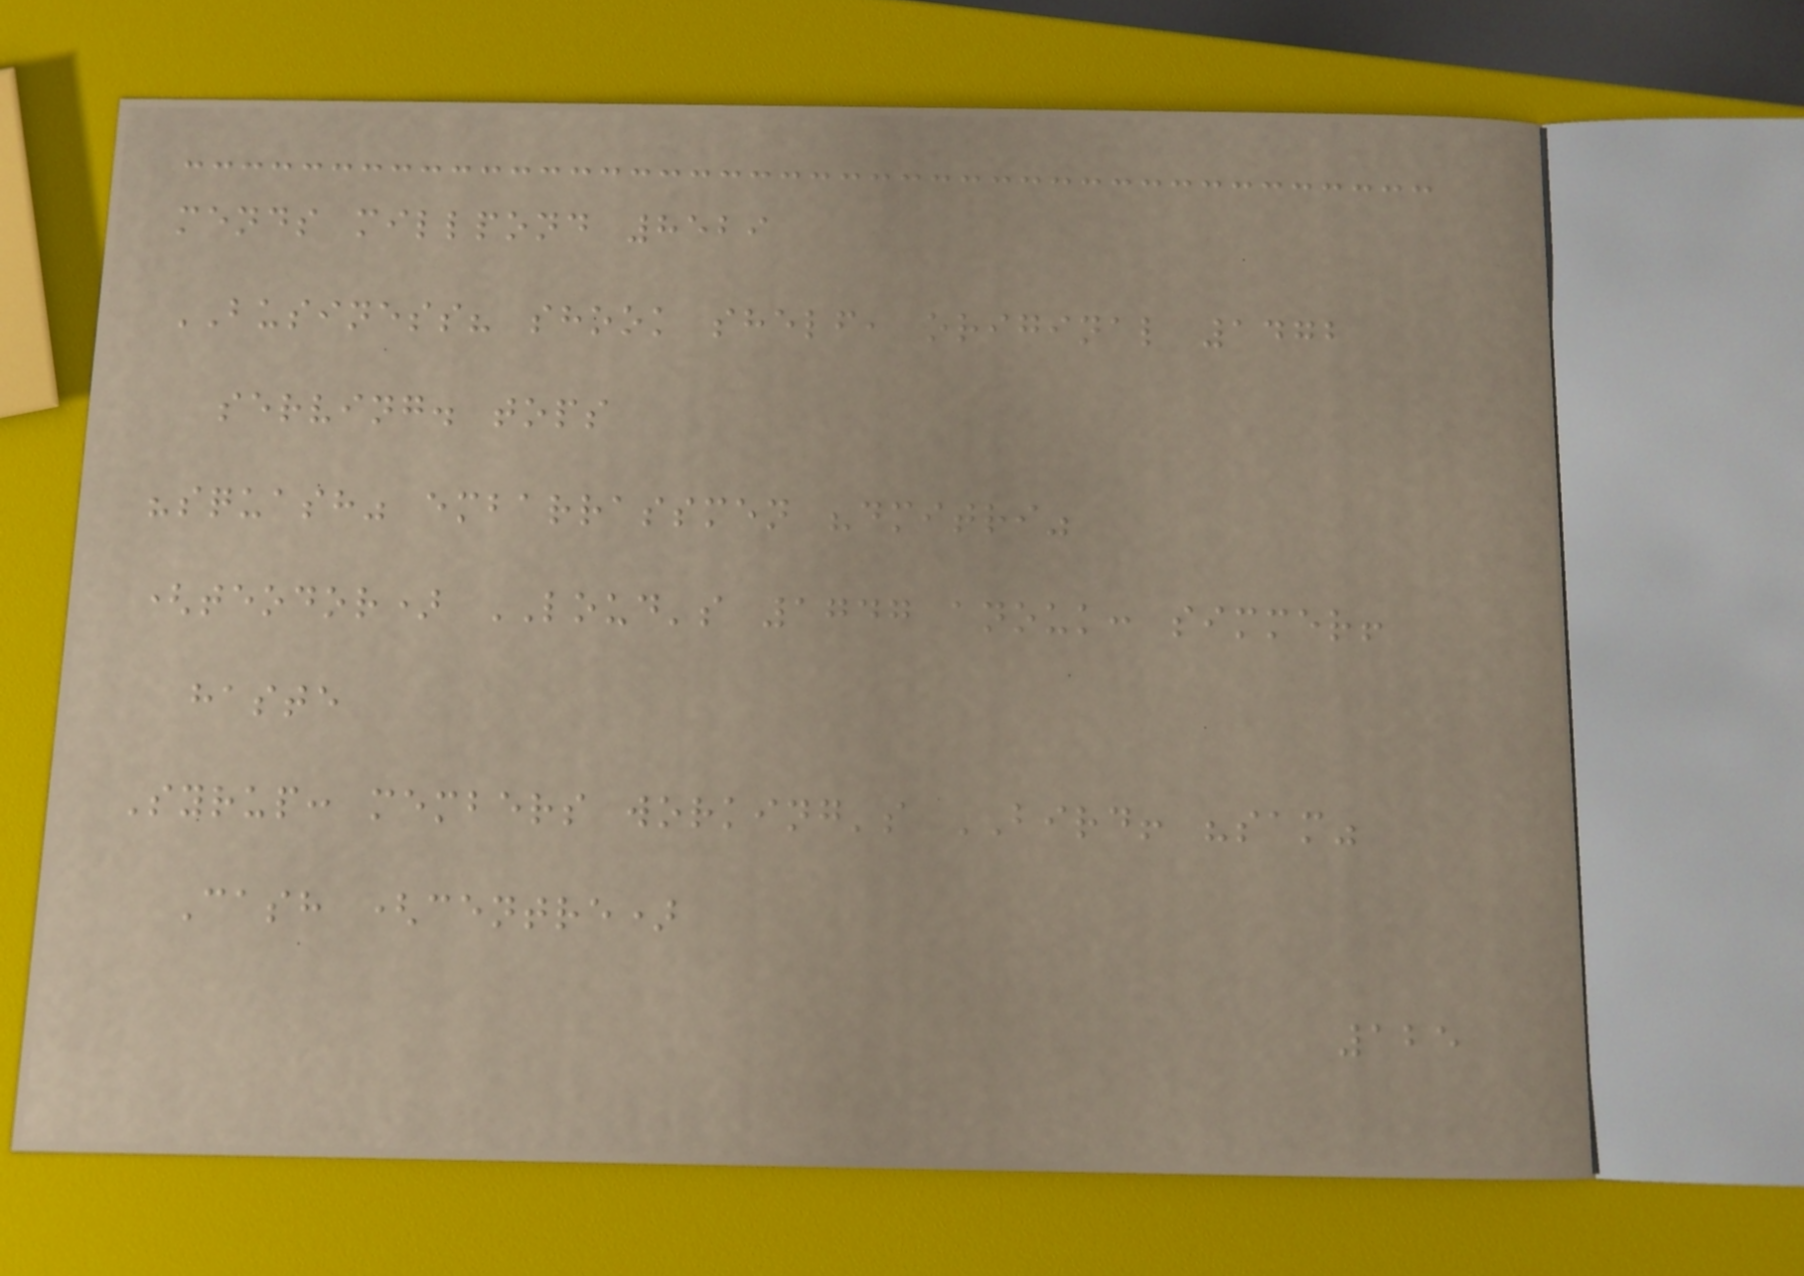mends millpond 8529
BUSINESS? shook shelf, original 1472
serving. tops
"squash" embarrassmen "dmitri"
(teodor) LOUD's 1747 anouk: simmer!
haste
Syrup: members working's BIRD! "sam"
Cash (centre)
125
